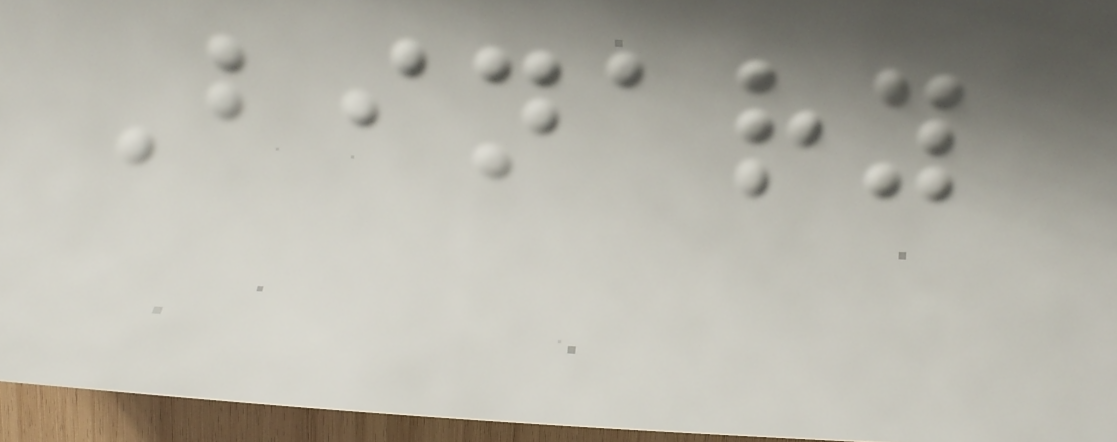Binary
